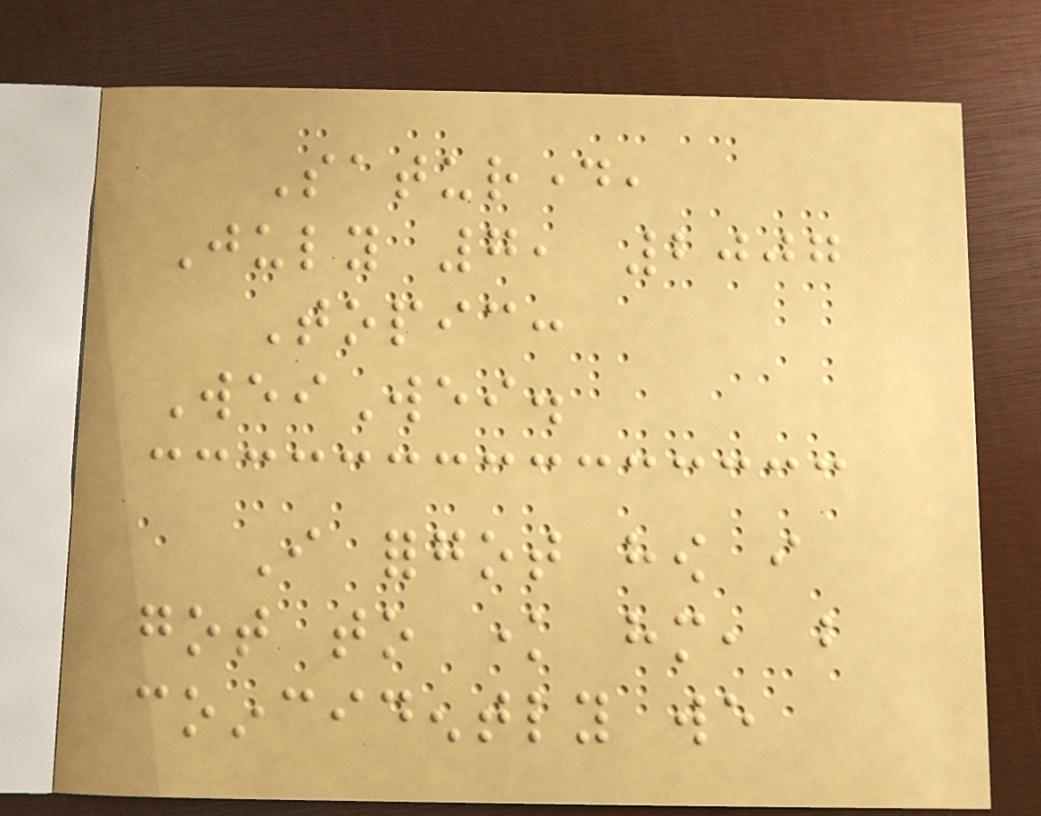Saturday,
July 7, 2007
Topic:
WeiWei.
I forgot how i
got to know him, but
coincidently we
